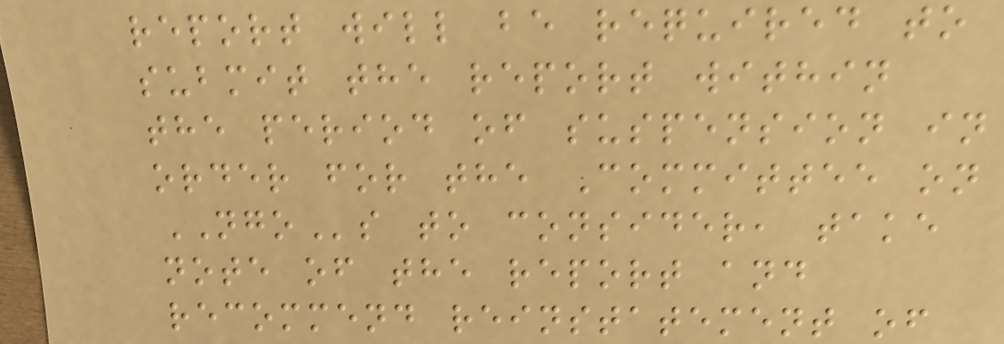report will be required to
submit the report within
the period of suspension in
order for the Committee on
NGOs to consider, take
note of the report and
recommend reinstatement of
